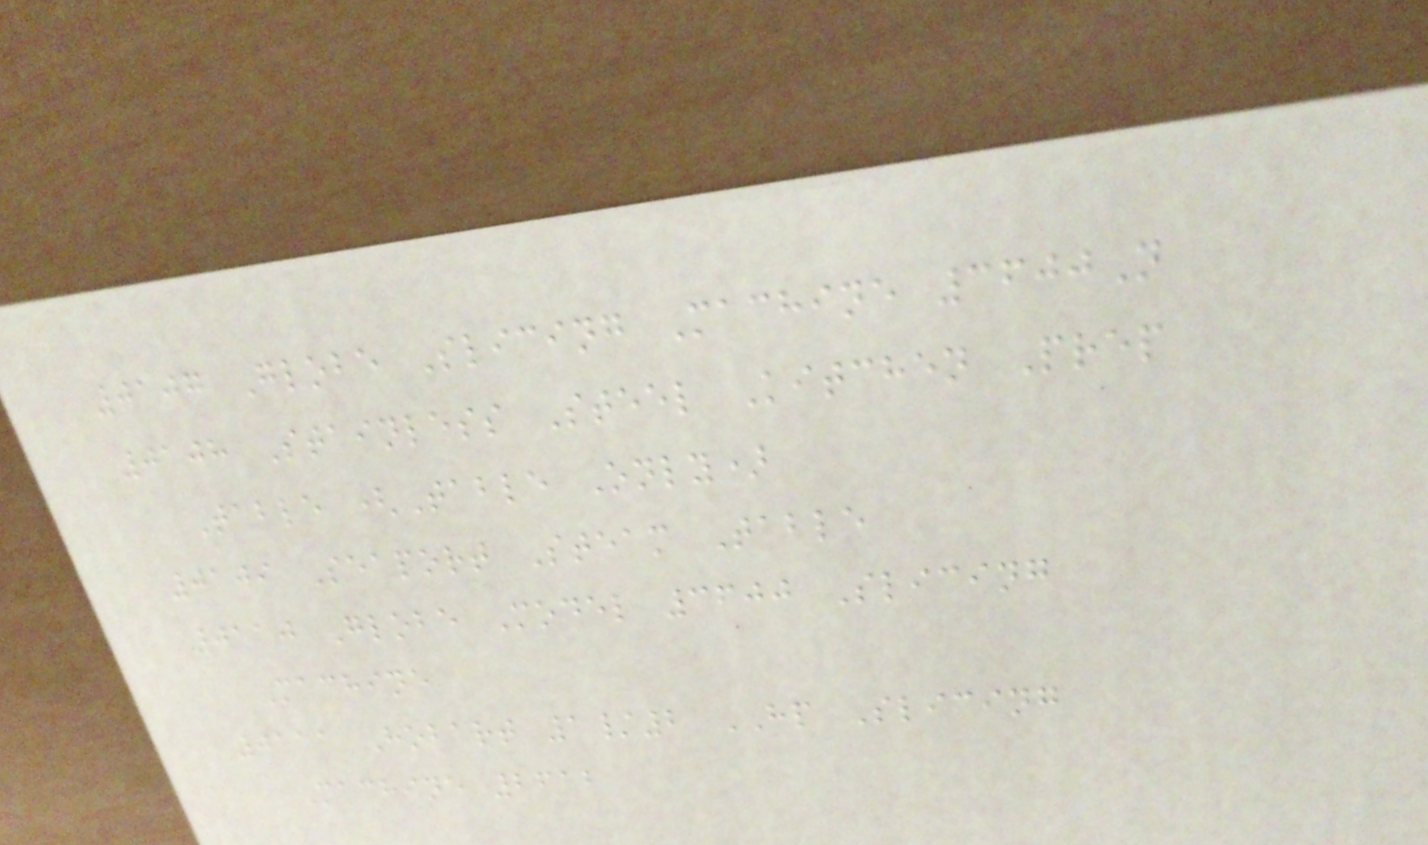0107 Globe Slicing Machine 3600N
0108 Stainless Steel Kitchen Prep
Table (Table Only)
0109 Seaport Steam Table
0110 Globe Model 3600 Slicing
Machine
0111 Hobart 1/2 HP Slicing
Machine 2612
